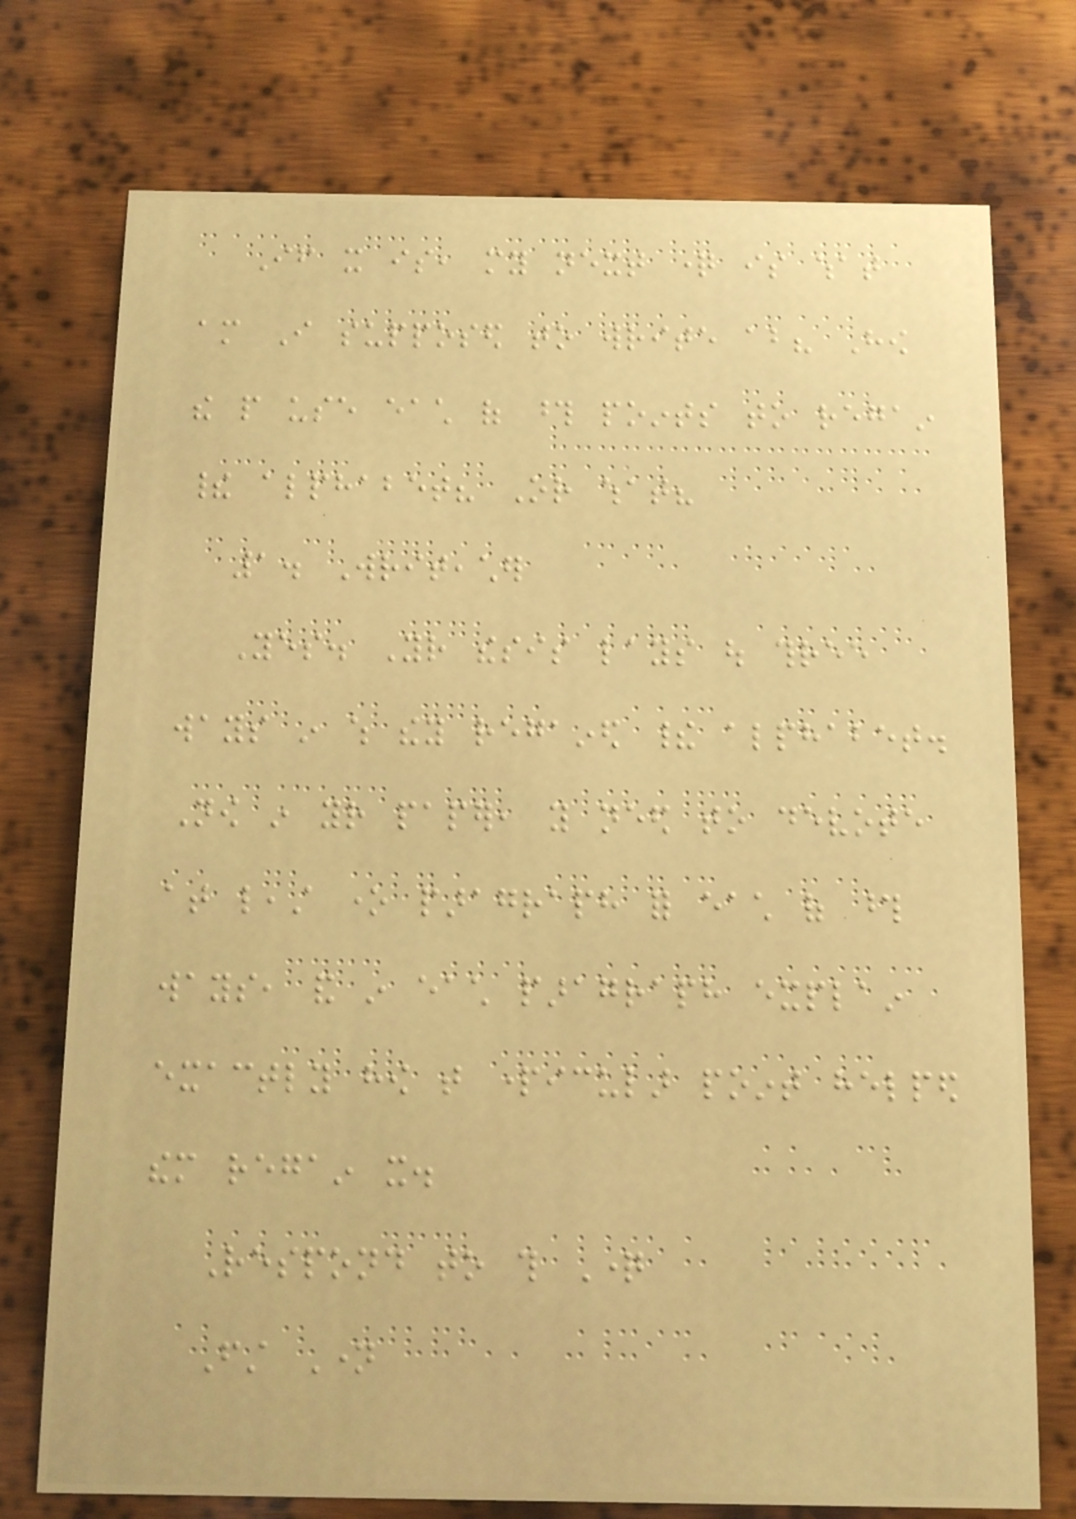If it is, my next question is what
am I supposed to write about? How
the people use each of those points to regain
their alphabet? Or what?
1. Writeacher
Yes. Your thesis lays out three
ways in which they regained their alphabet.
Now in your paper, you need to devote
at least one paragraph for each of those
ways, and in each paragraph explain
exactly how that particular point helped
them regain it.
Respond to this Question
First Name
